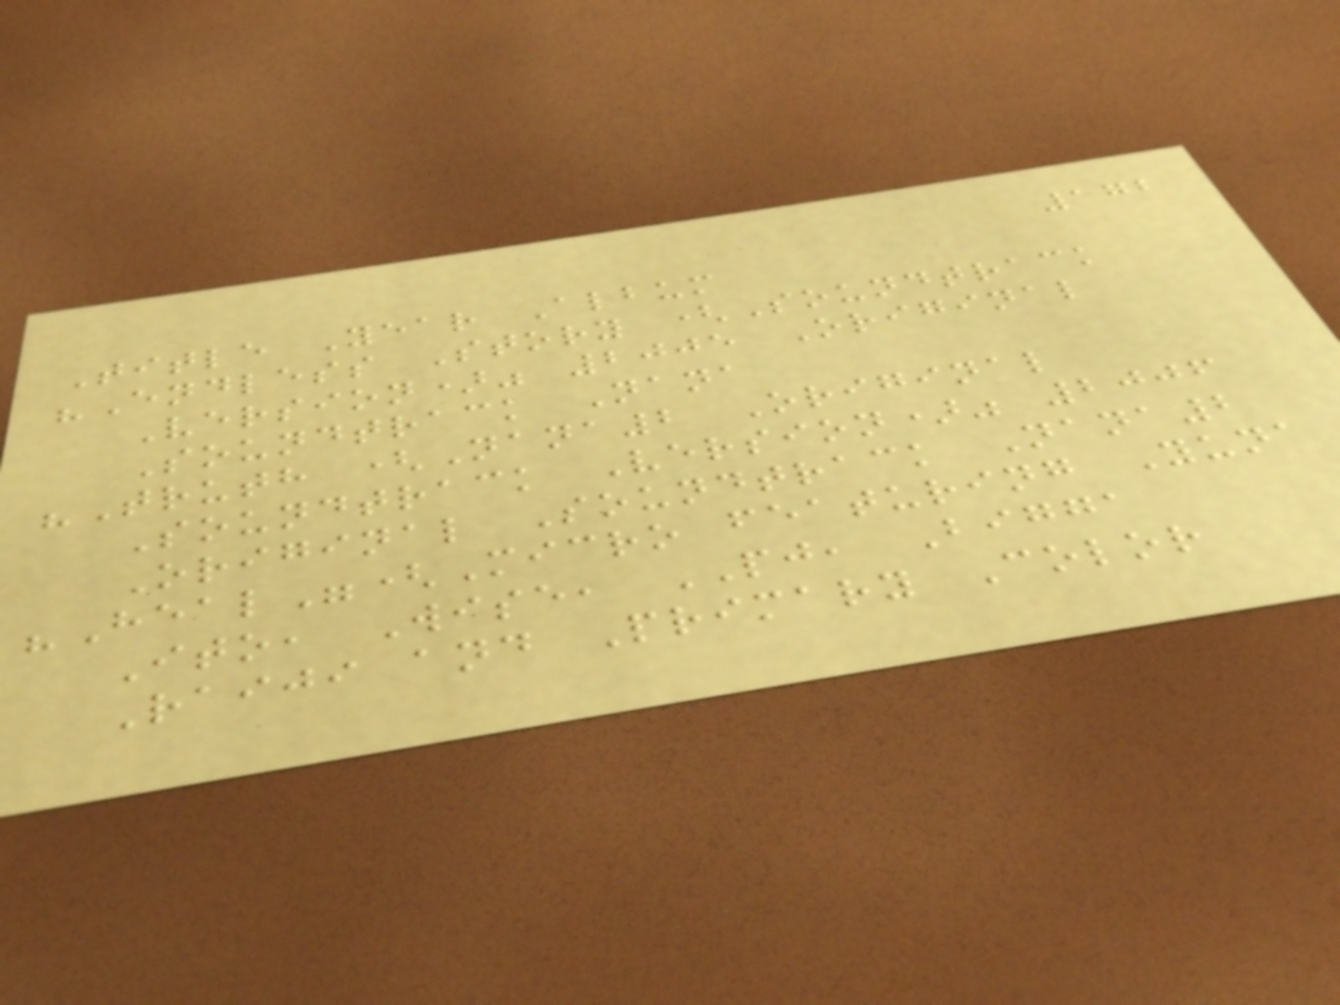172
Title Year Album
"Endless Story (Soundtrack
Version)" 2005 Original
Soundtrack Nana
"Truth (Nana2 Original
Soundtrack Version)" 2006
Original Soundtrack Nana2
"Heal"(Micro featuring Yuna
Ito, Wise, PJ, Bigga
Raiji and Primary Color
